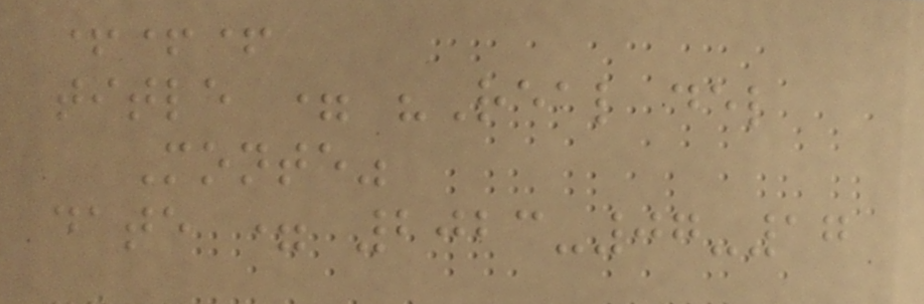+++
title = "Real del
Monte"
date = 2023-07-17
